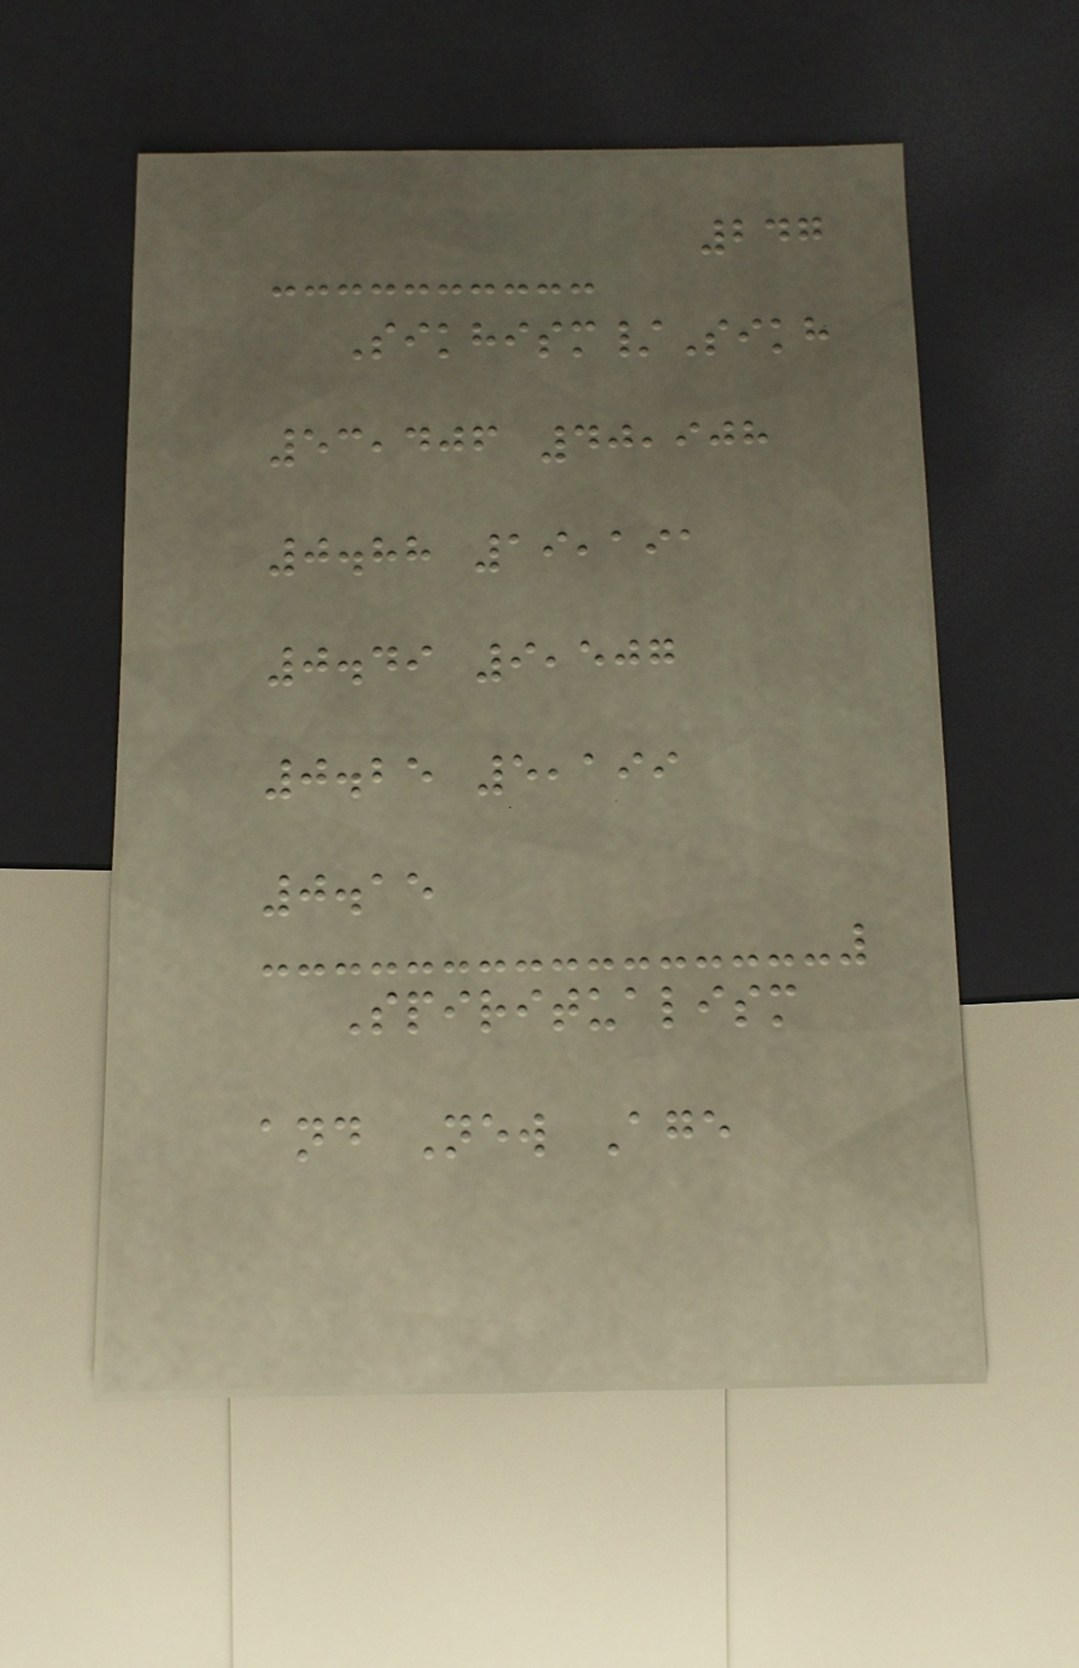247
Sikhism/Sikh
53,406 40,908
0.88 19,191
0.49 9,507
0.25 5,199
0.15
Spiritualism
and New Age
